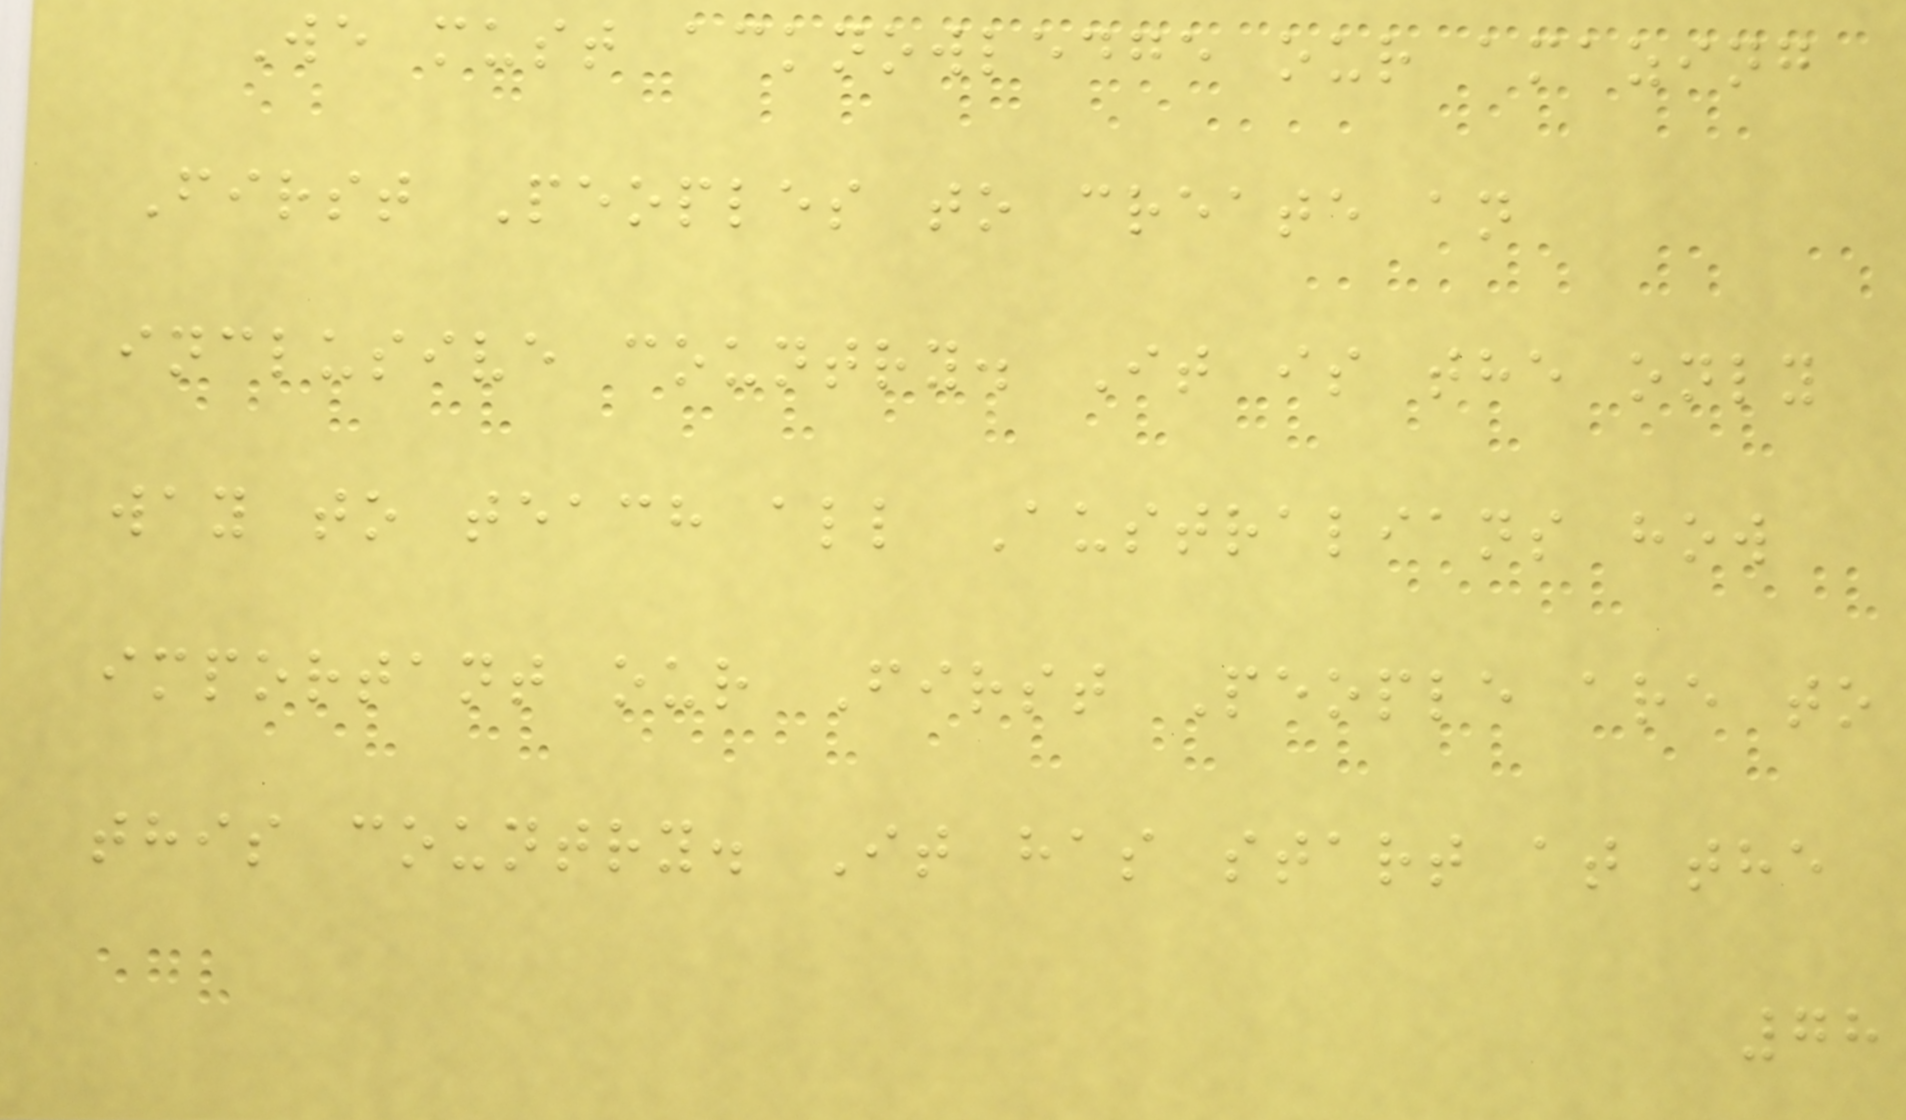We must acknowledge our amazing
First Peoples to create an
inclusive country. It is the only
way to teach all Australians how
important our First People are to
this country. It has start at the
78
